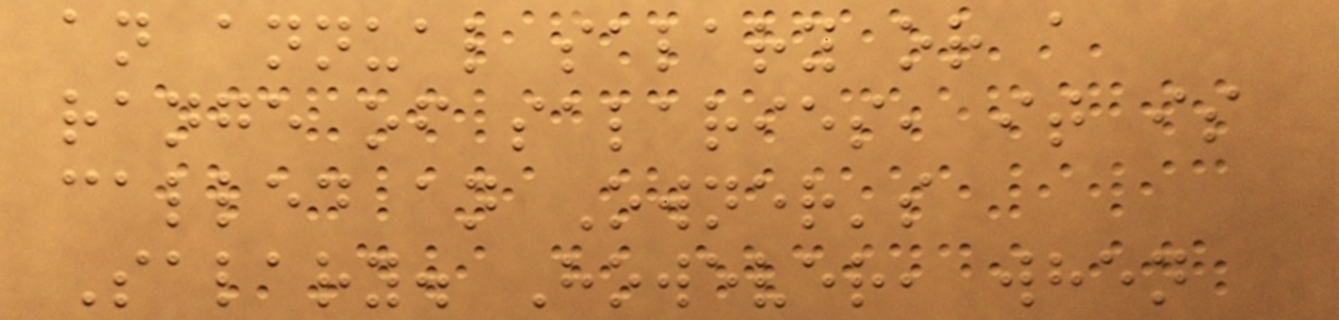an annual salary or a
range of salaries, it is
called an Owner's
Salary. However, when
